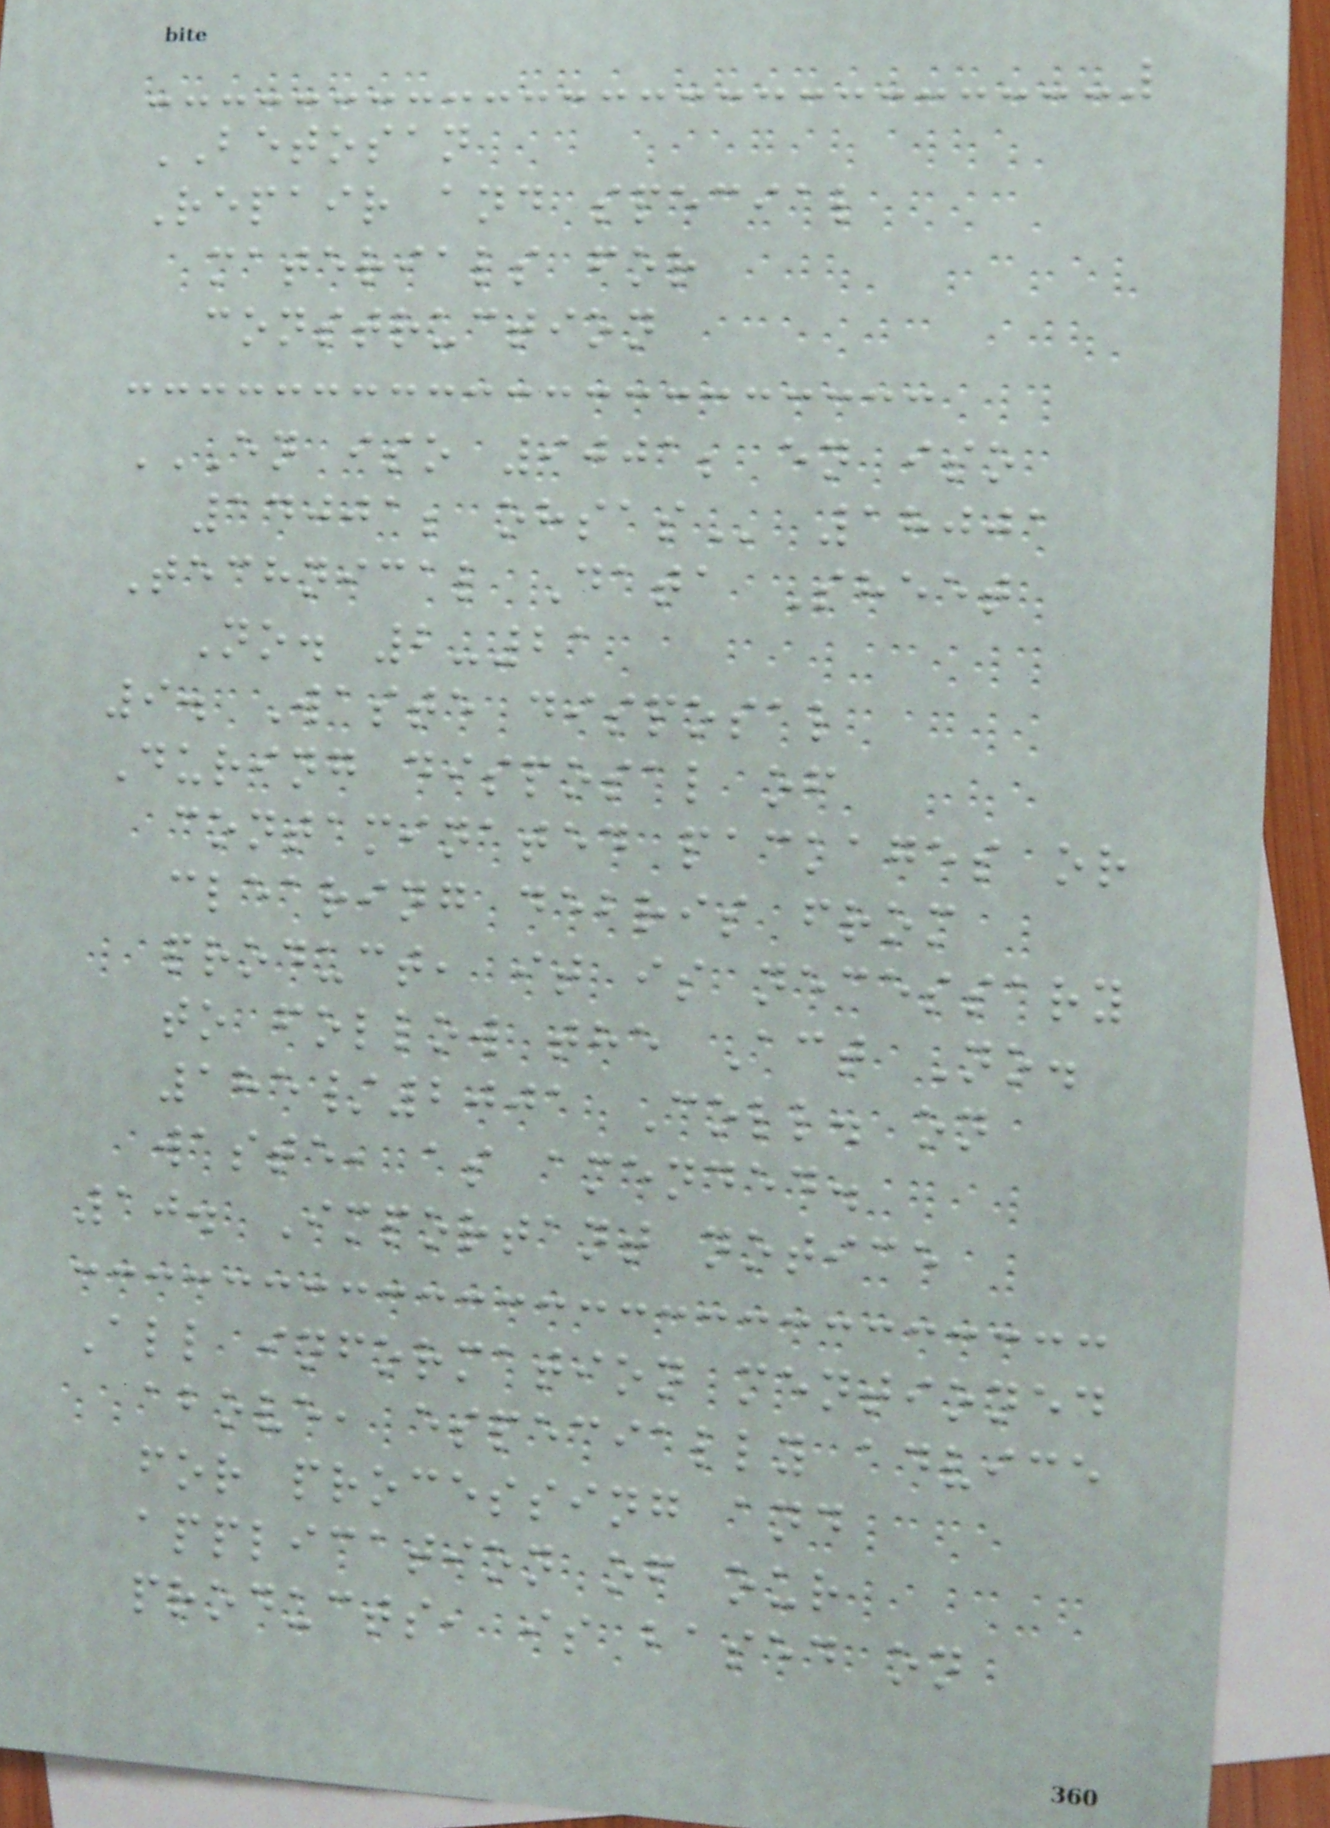BETOSAN
Repair and special
materials for
construction
EN ISO 9001; EN ISO
14001; OHSAS 18001
Technical Data Sheet
No. 2-21
9. Waste disposal
During disposal of
contaminated packages or
clearing debris from
product, it is necessary
to follow the Act No.
185/2001 Coll. on
waste, as amended.
10. Important notice
All information mentioned
above, especially advice
for processing and
application of our
products, is based on
